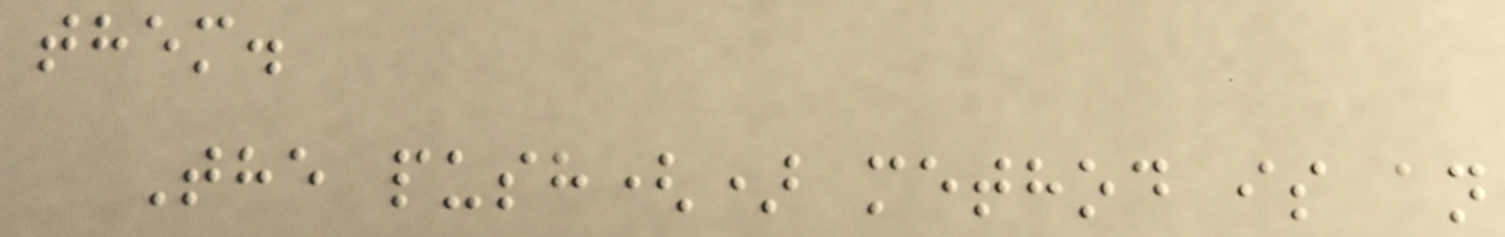them.
The push() method is an
